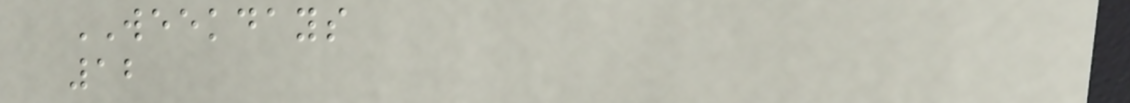WEEKDAYS
12
